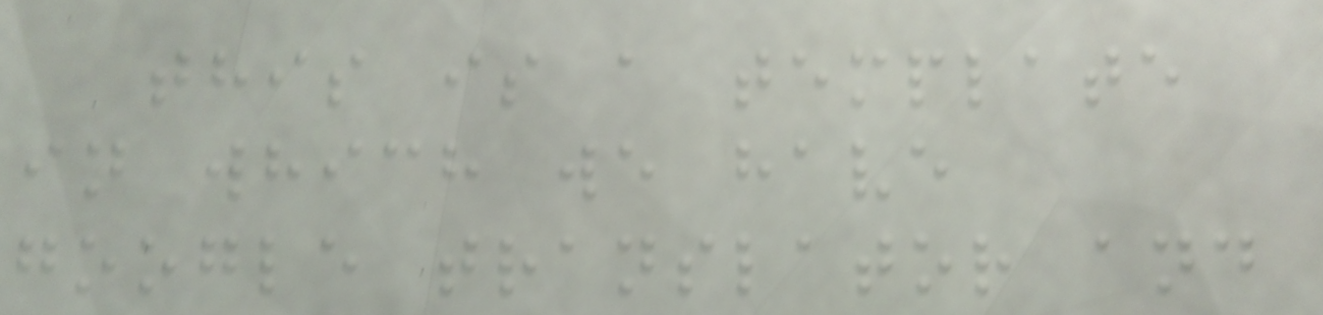this is a template
in which we have
google translator and
